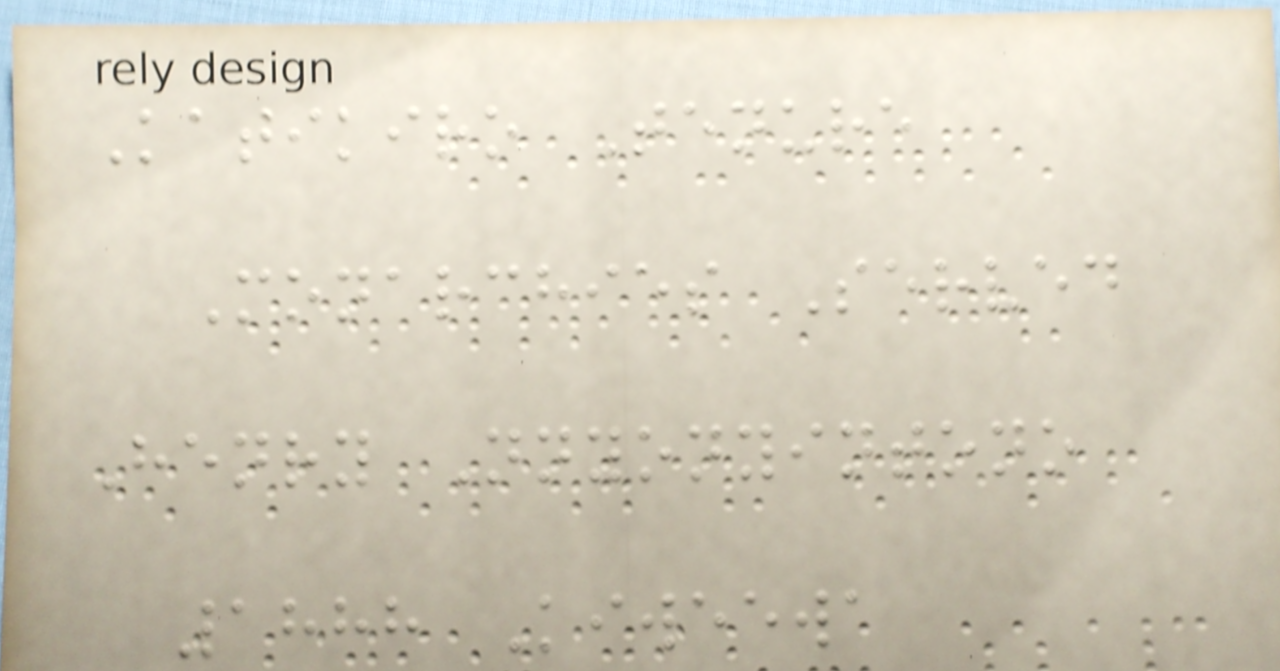Katikiro Tenure
Monarchies Served
Henry Nnyonyintono
1888 Kiweewa
